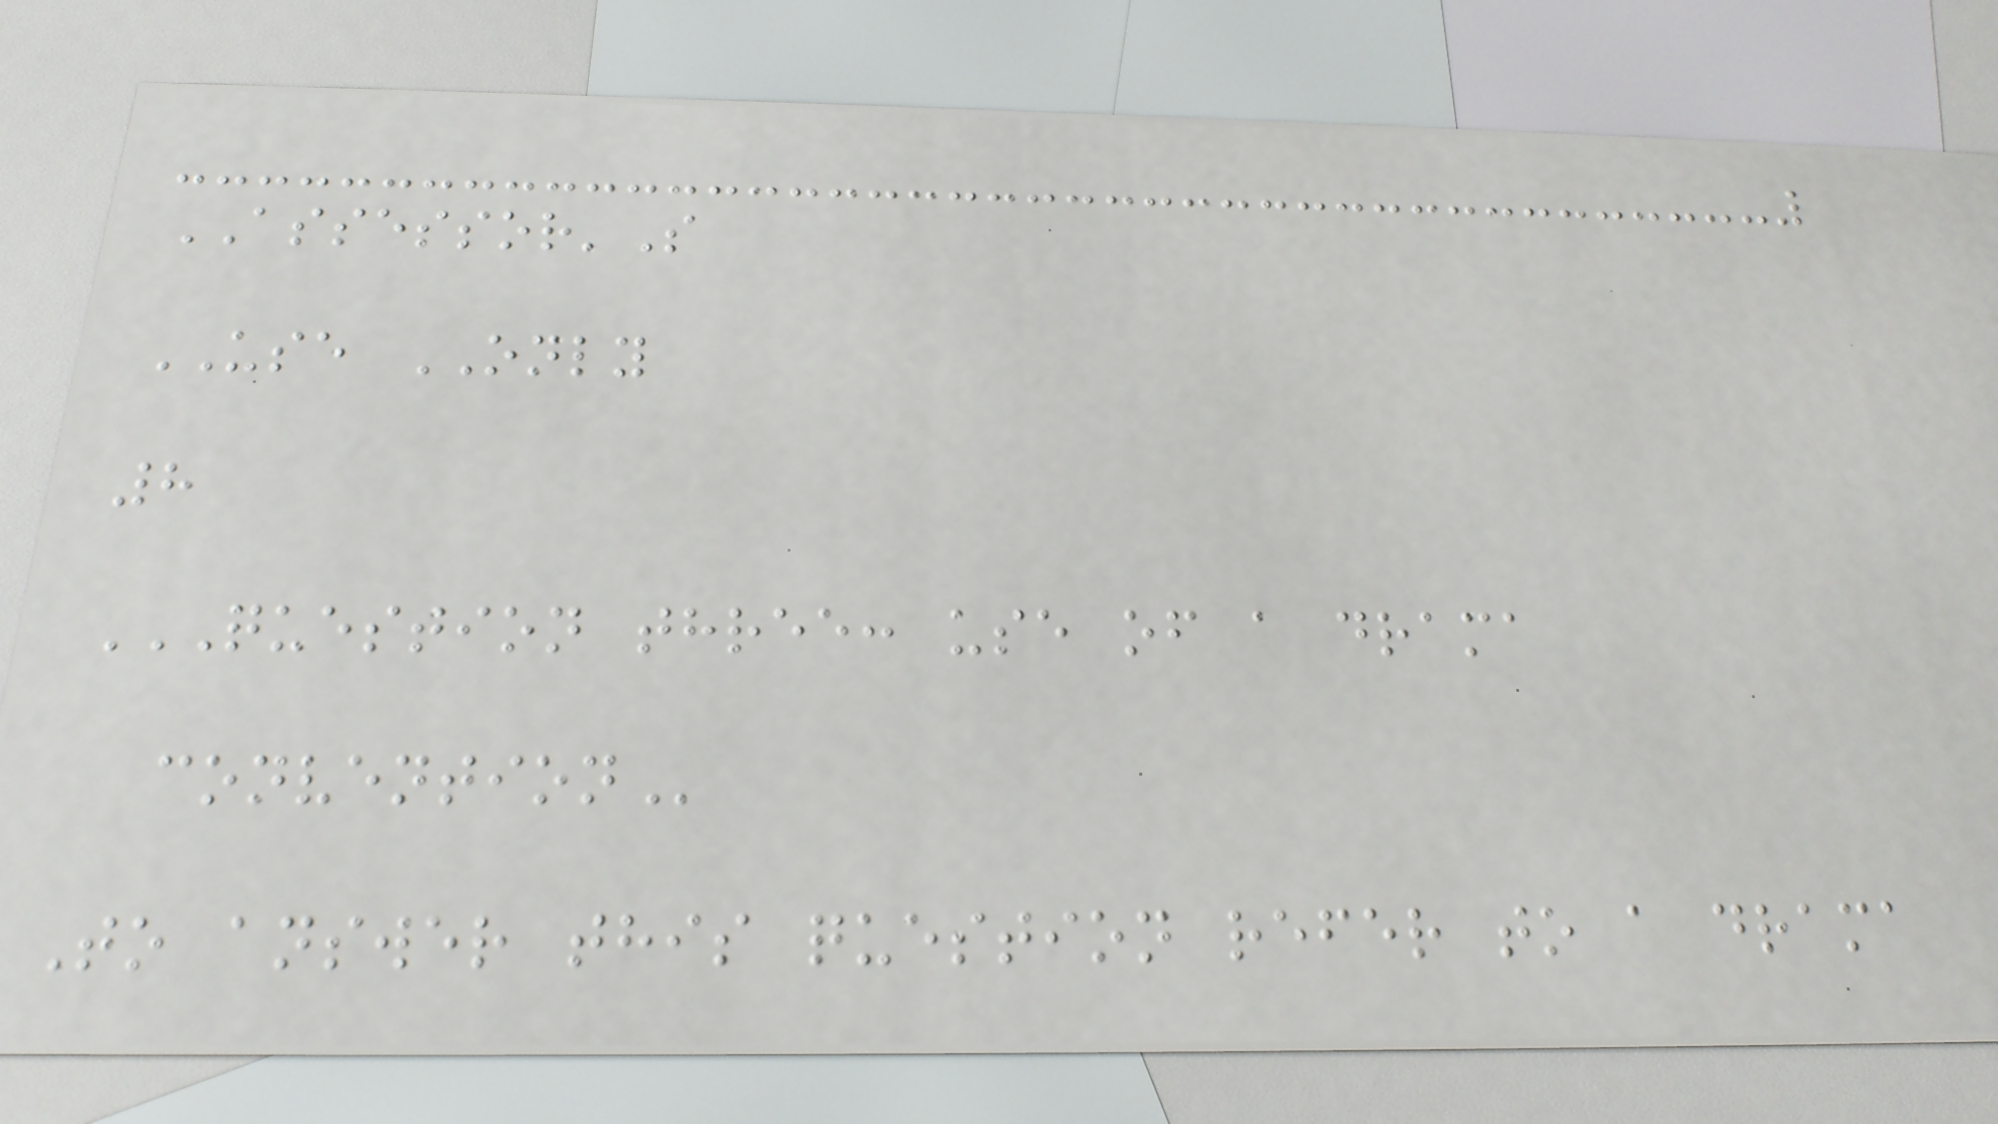ASSESSOR'S
USE ONLY
8
QUESTION THREE: USE OF A DRAMA
CONVENTION
To answer this question refer to a drama
